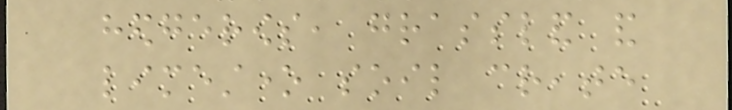hedgerows, grassland and
limestone soil create
